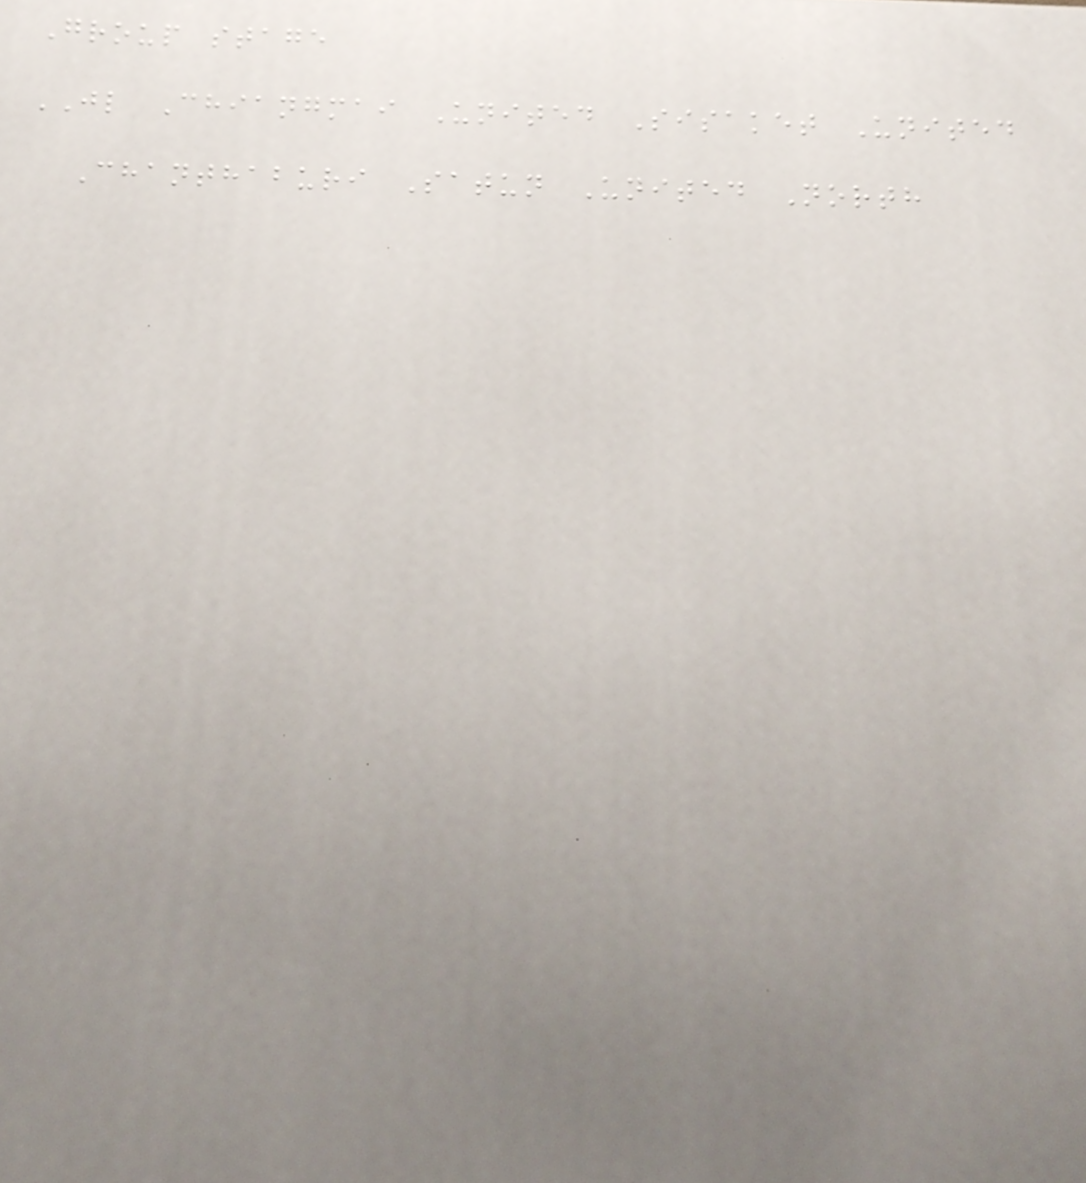Group stage
JL Chiangmai United Sisaket United
Chanthaburi Satun United North
